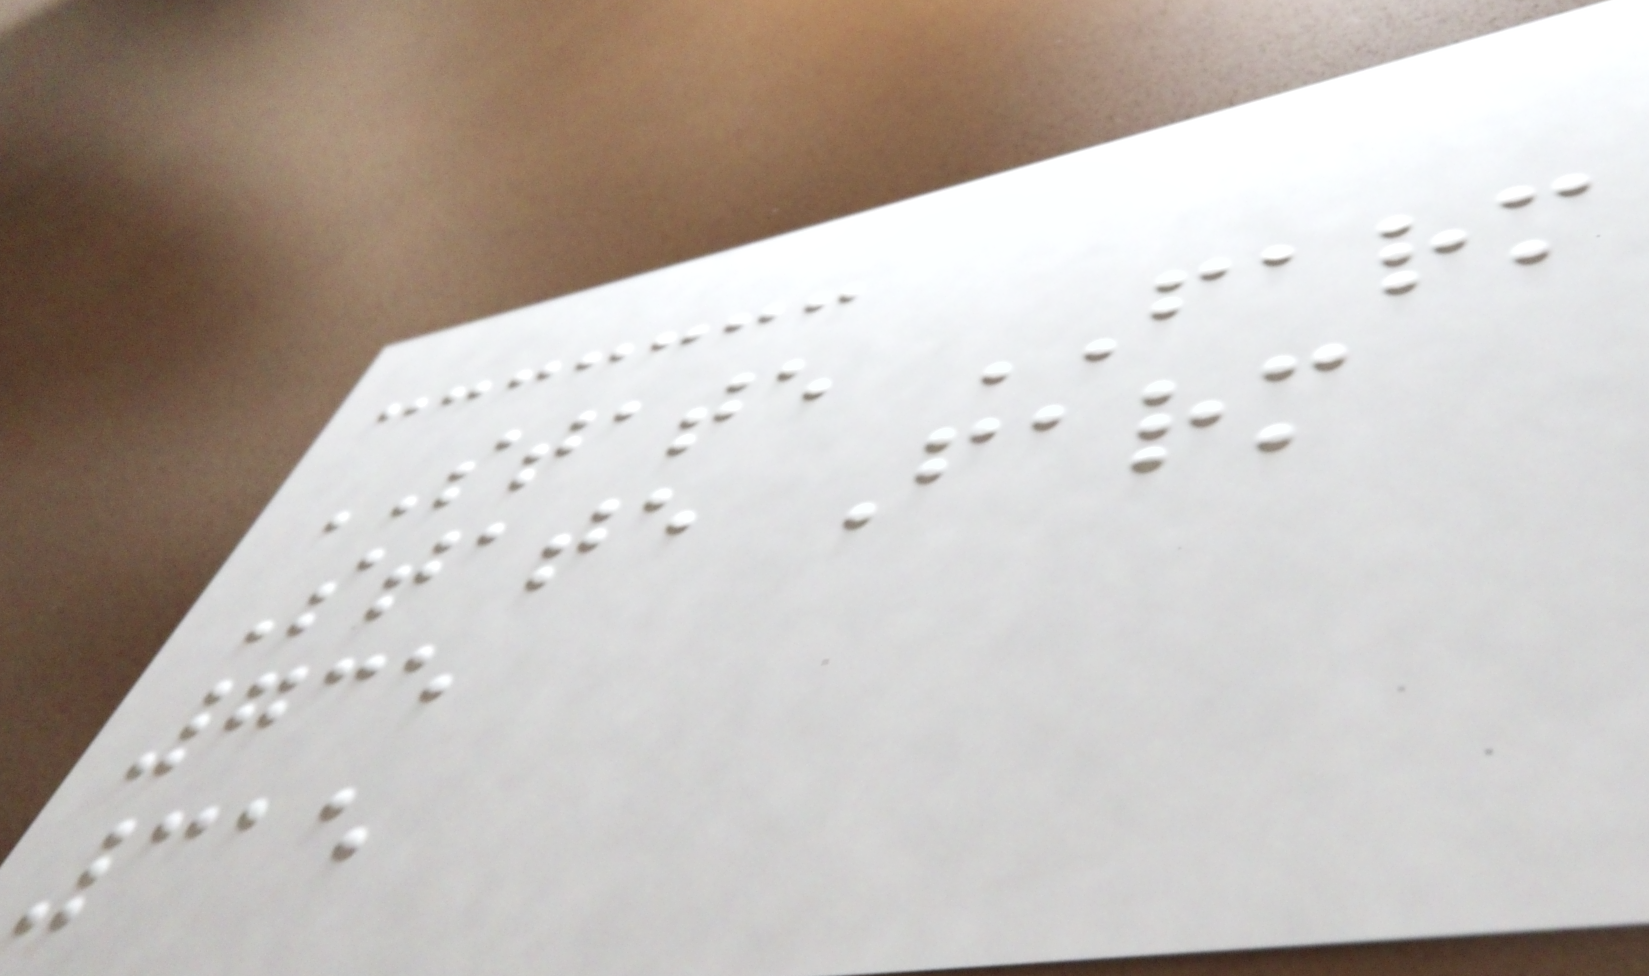STATE FARM
State Farm
735
315
